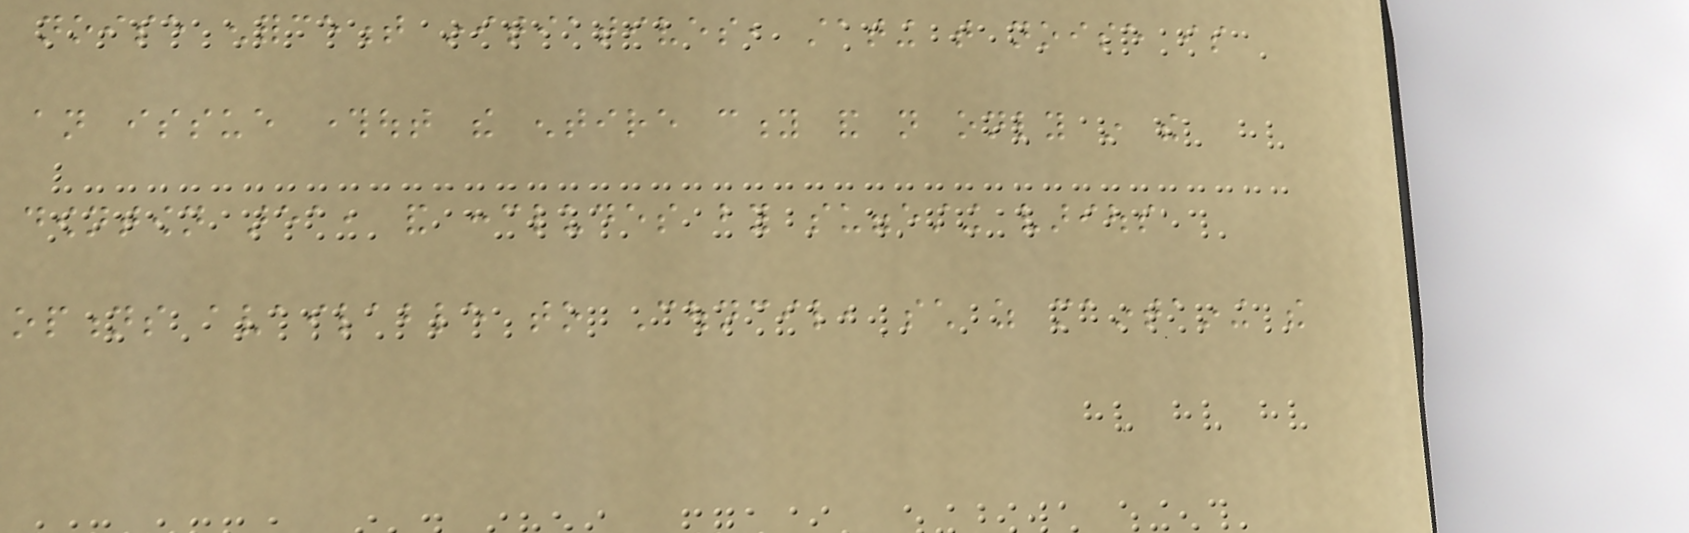noise enforcement initiatives, stating that noise is
an issue throughout the entire city and not only in the
downtown area, and concludes by suggesting various
options available to Council, such as maintaining the
